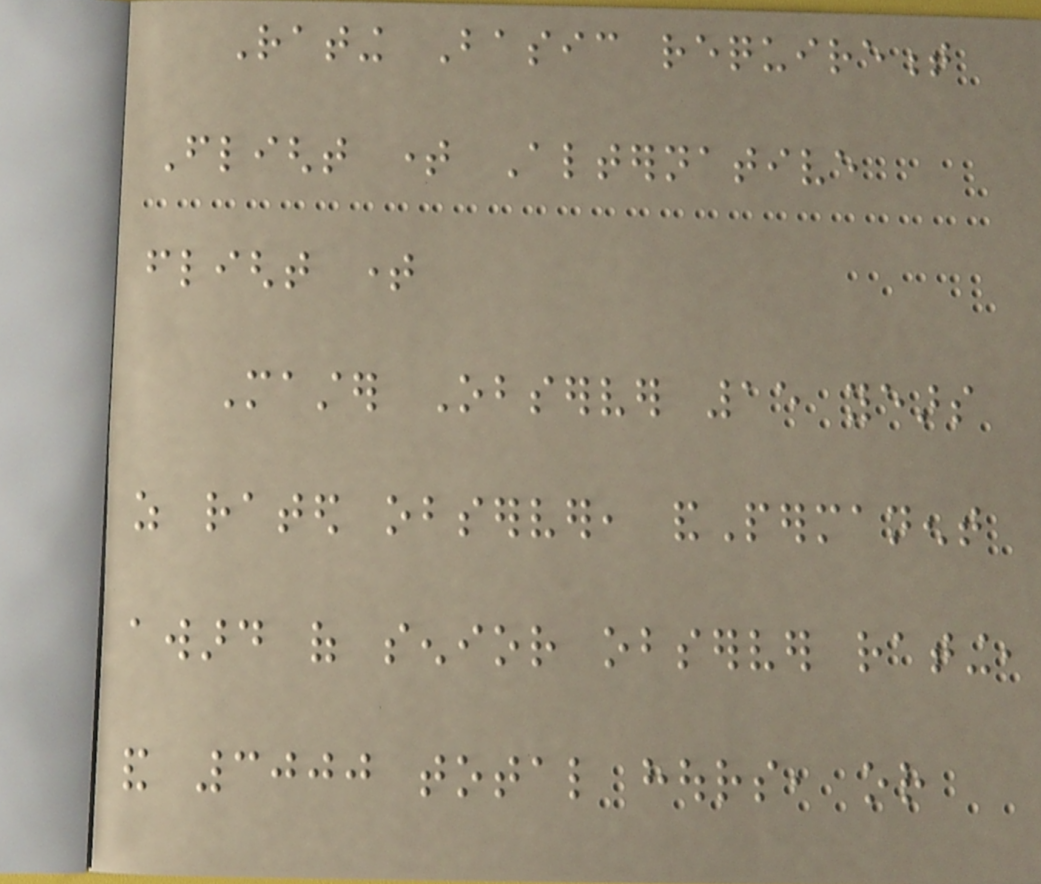Rating Basic requirement
Flight time Alternative
flight time
Master Observer 15 years
as rated observer, andPermanent
award of senior observer rating,
and 3000 total hours, or
